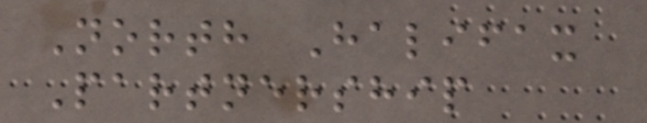North Halifax
Partnership
